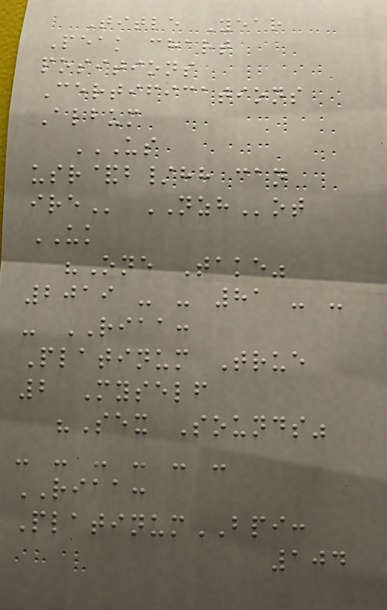Title Year
Peak chart
positions
Certifications
Album
US
USR&B/HH CAN
IRE NZHot
UK
"One Take"
2019 - - 81 - -
- RIAA:
Platinum True
2 Myself
"Sex Sounds"
- - - - - -
RIAA:
PlatinumBPI:
104
